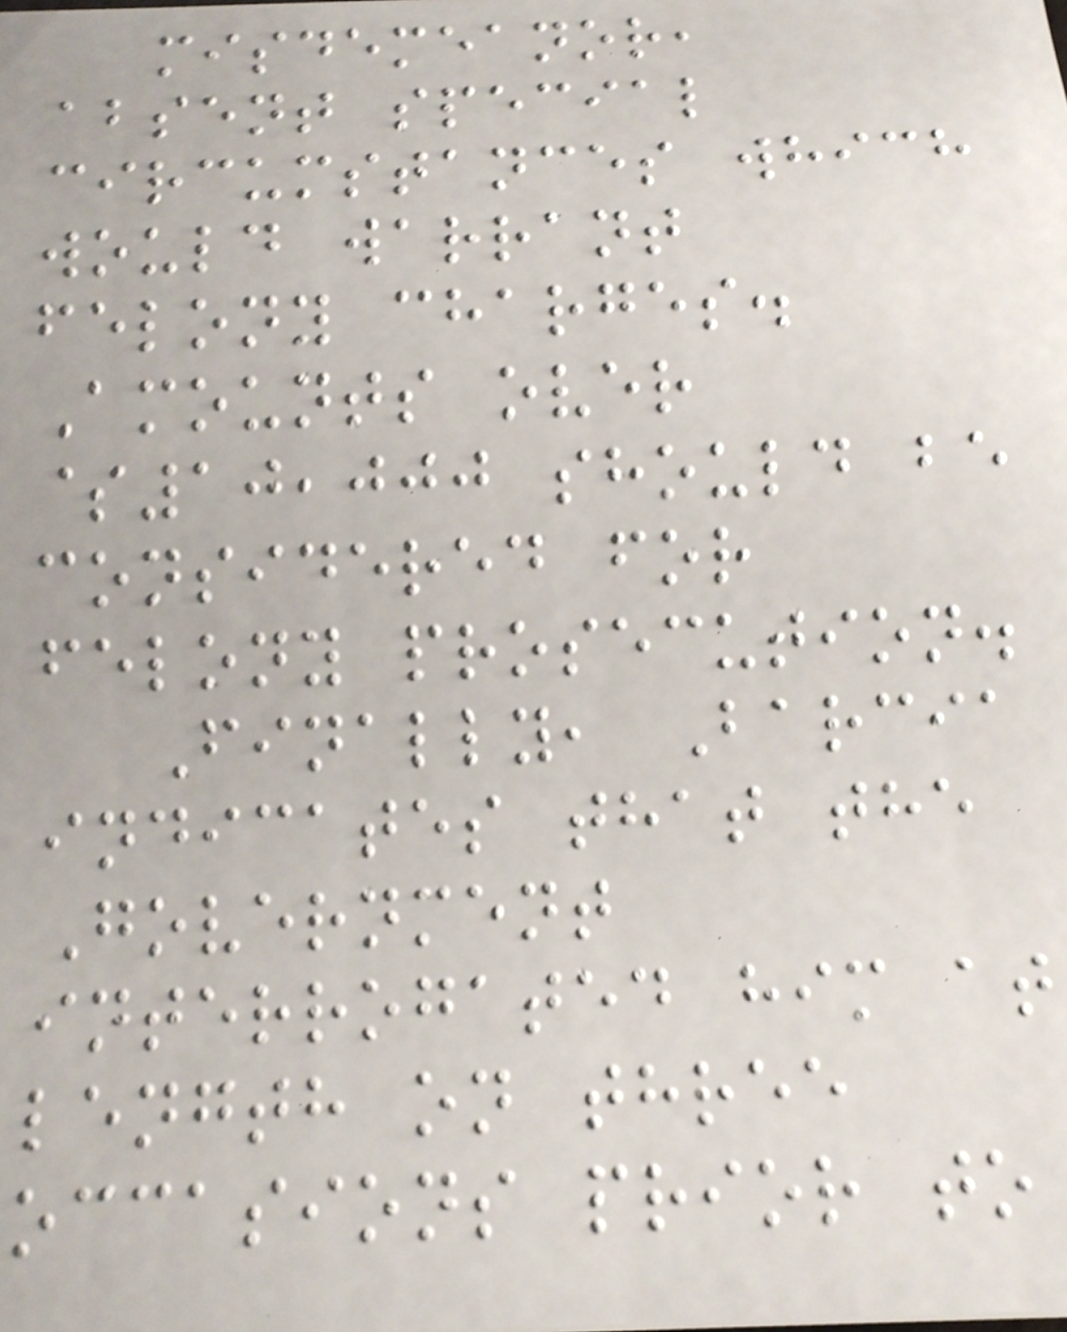misdemeanor,
absent special
circumstances which
would warrant
felony charges.
Amounts over
$10,000 should be
considered for
felony prosecution.
Finally, Barcia
indicates that the
Government
interrogated him at
length on three
occasions prior to
